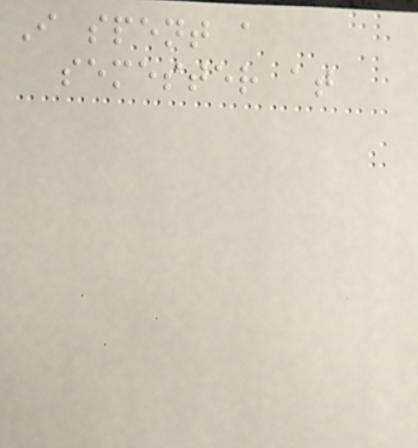I spent a
semester at
